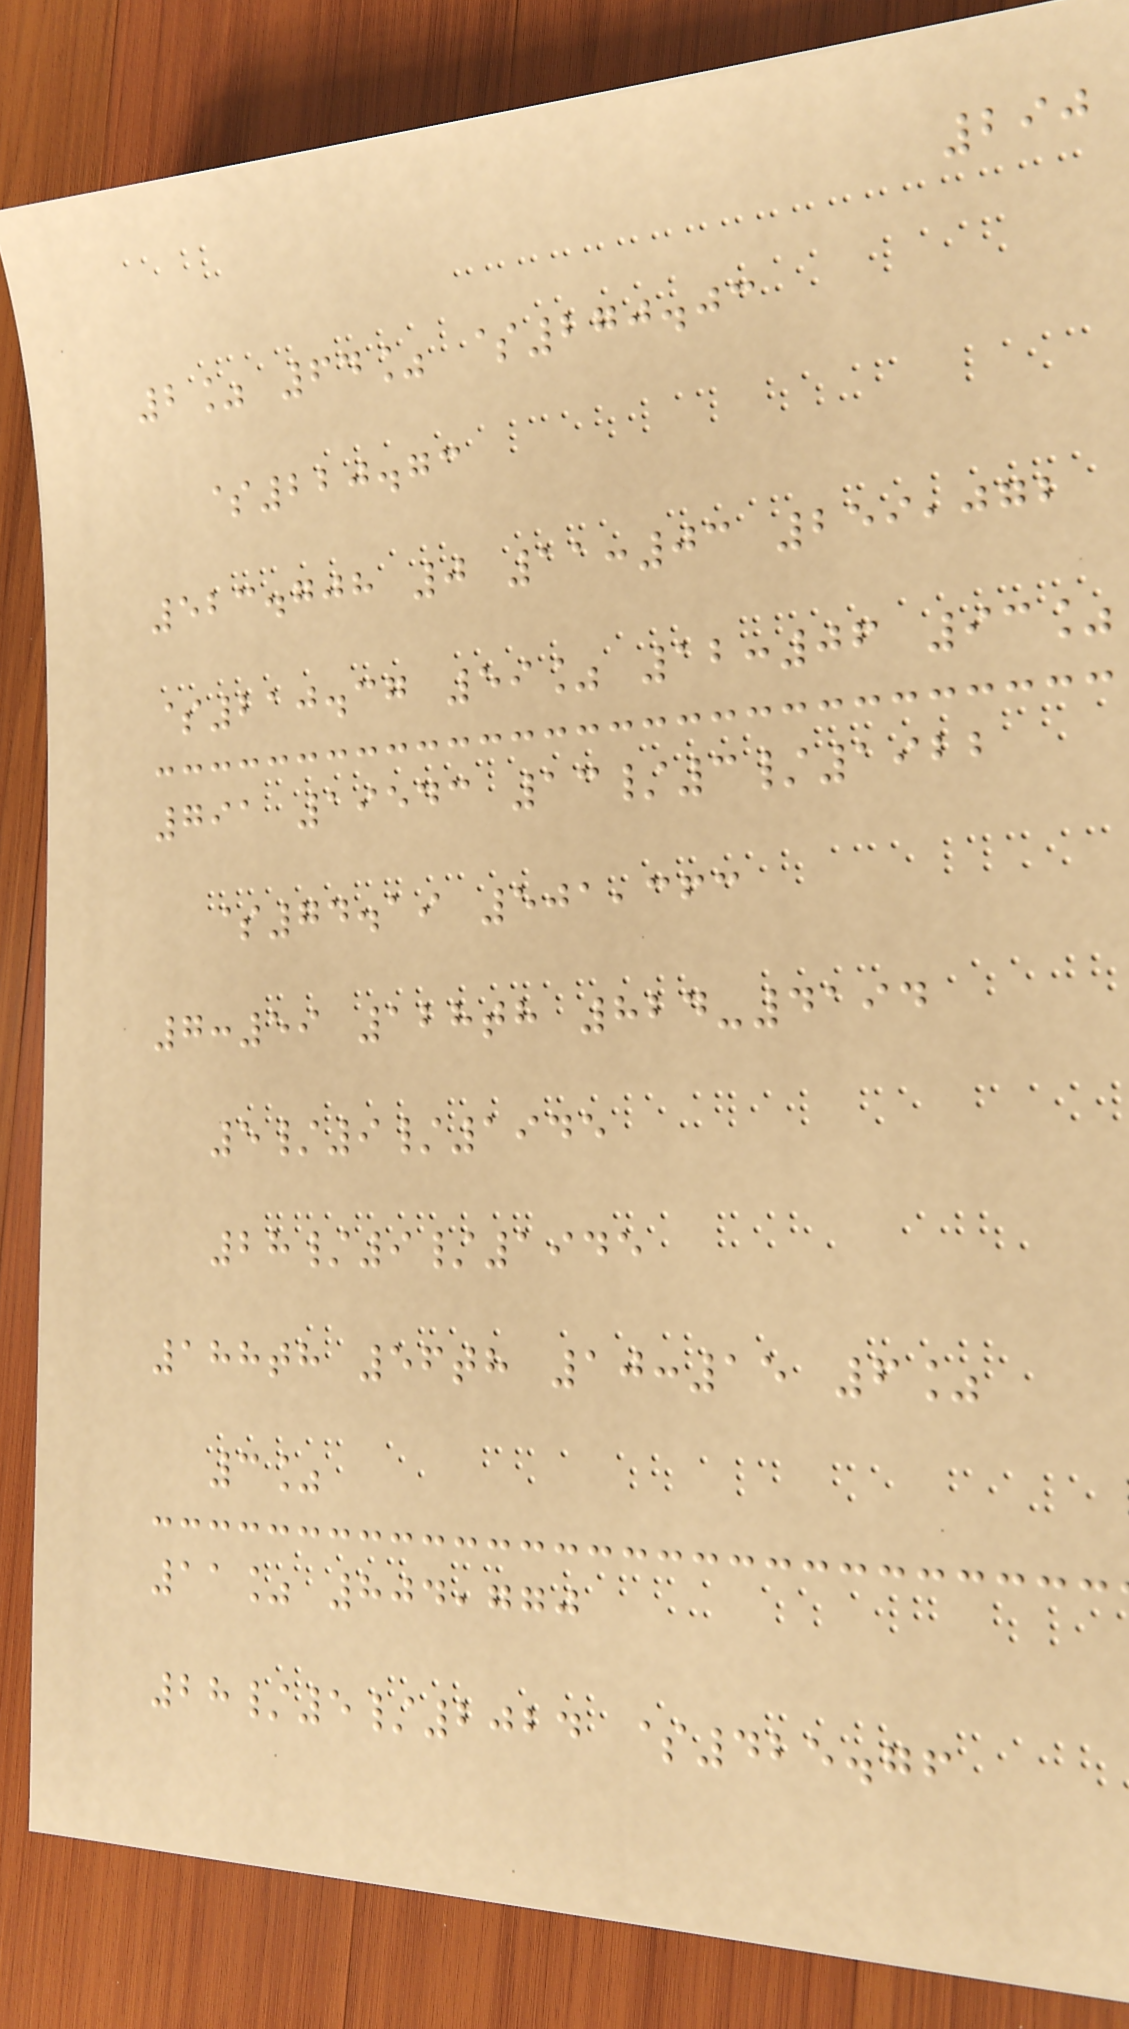290
2% 64% $270.03
$220.73
523.708 0 11:03 259,072
$210.37 59% 12:06 93%
791 19543 13/3/1922
$74.19 501,363
7:59 128th 824-4194
5/9/1945
28/9/1945
188th 56th 10:15 6%
3%
11% 804,770
28/5/2024 $425.76
